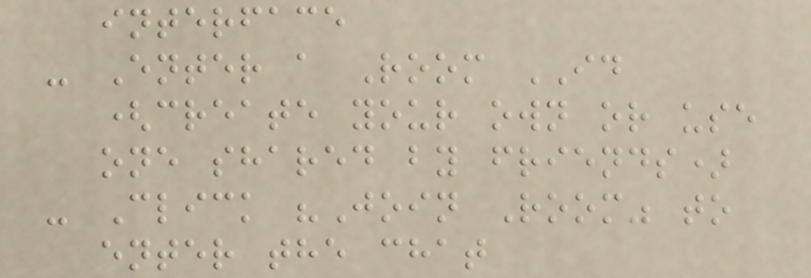interface
- Enter a Room ID
(create your own or use
one shared by friends)
- Click "Join Room" to
enter the chat
